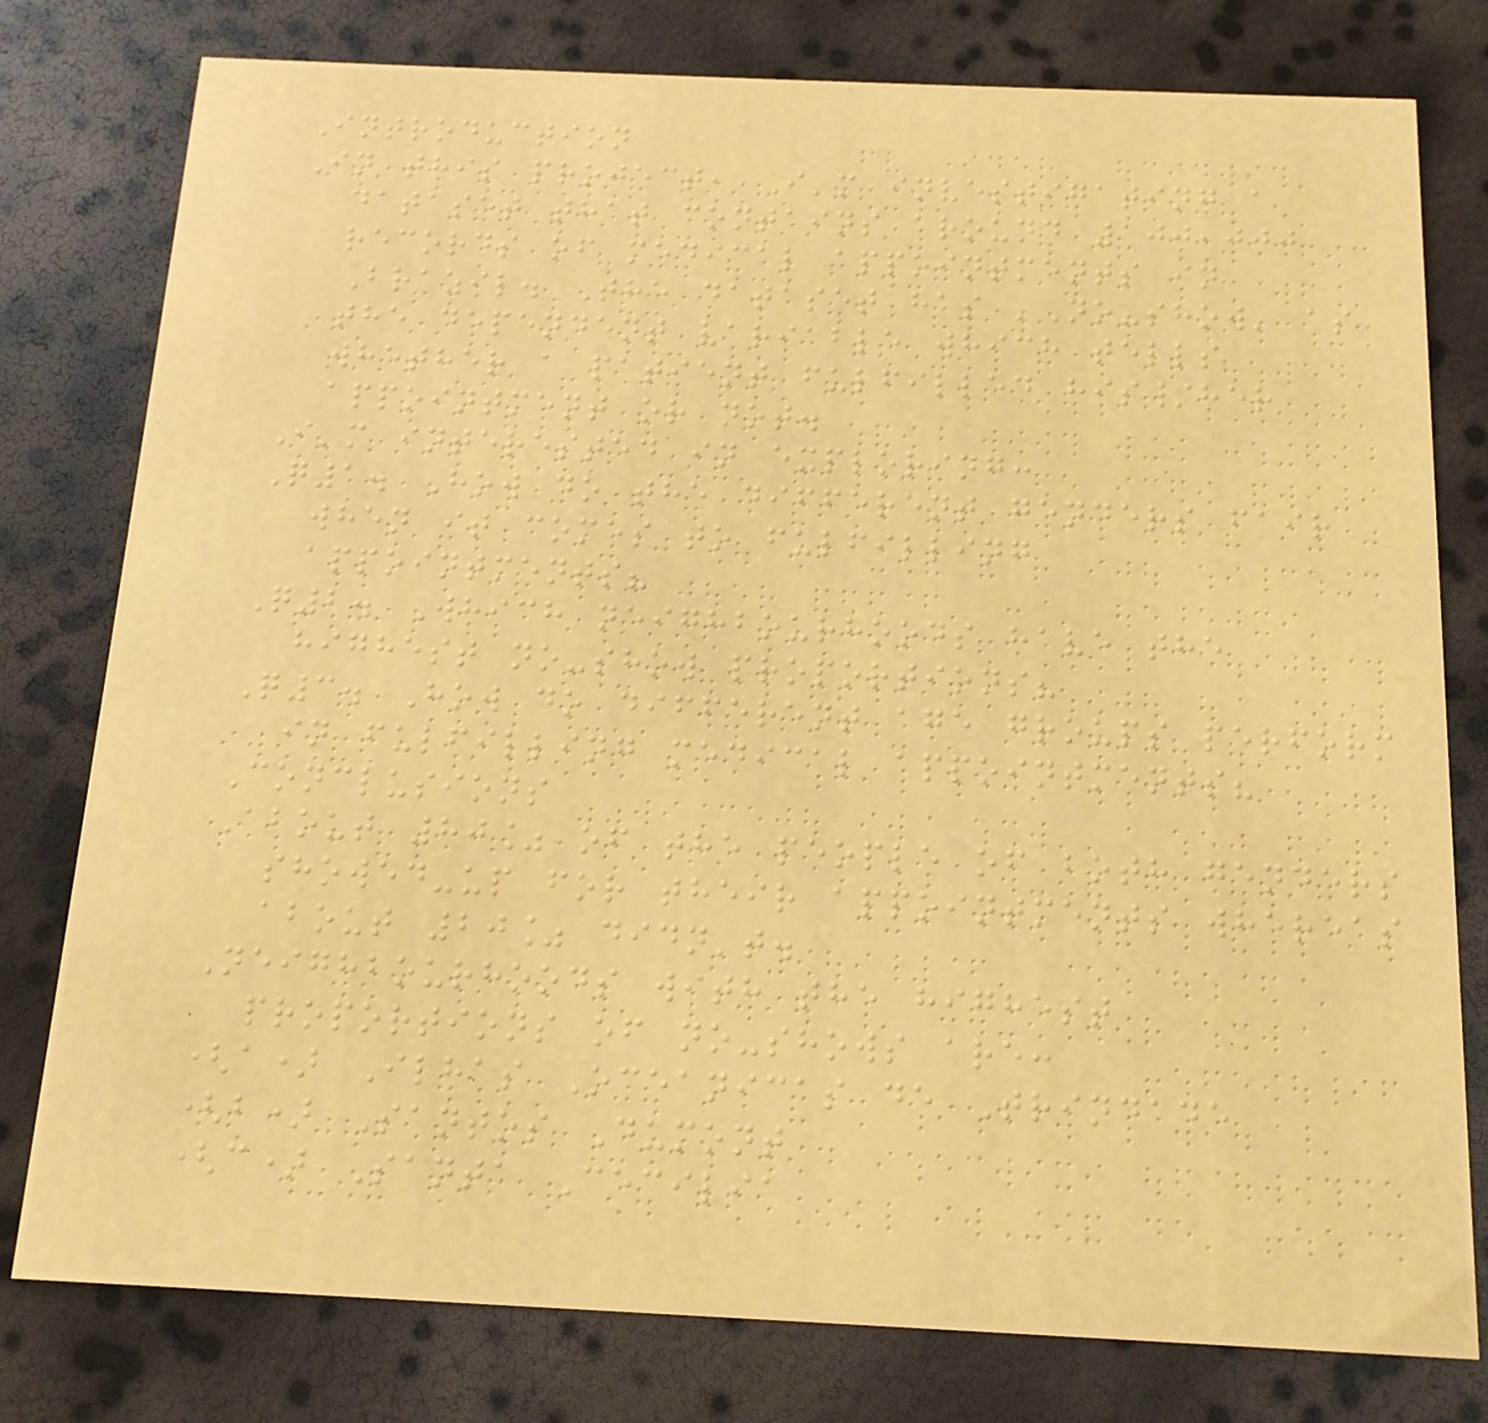Introduction
In this project, I'm investigating a
dataset that contains around 100,000
records of medical appointments in
Brazil. The dataset has 'No-show' as
the dependent variable which tells
whether a patient fulfilled his/her
appointment or not.
I'm interested in exploring:
Q1. How do the different genders fair
when it comes to fulfilling
appointments?
Q2. Which neighbourhoods have the
highest no-show proportions?
Q3. How do different age groups perform
in fulfilling medical appointments?
Conclusions
About 80% of the people of both genders
showed-up for their appointments whereas
about 20% didn't.
Neighbourhoods with the highest
proportions of no-shows are:
(a) Ilhas Oceanicas de Trindade
(b) Santos Dumont
(c) Santa Cecilia
